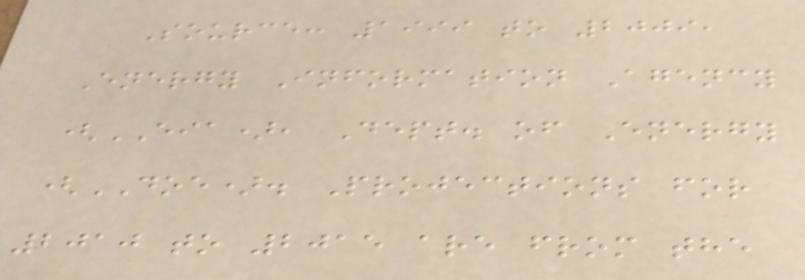Source: 1999 to 2009,
Energy Information Agency
(EIA), Dept. of Energy
(DOE). Projections for
2010 to 2015 are from the
